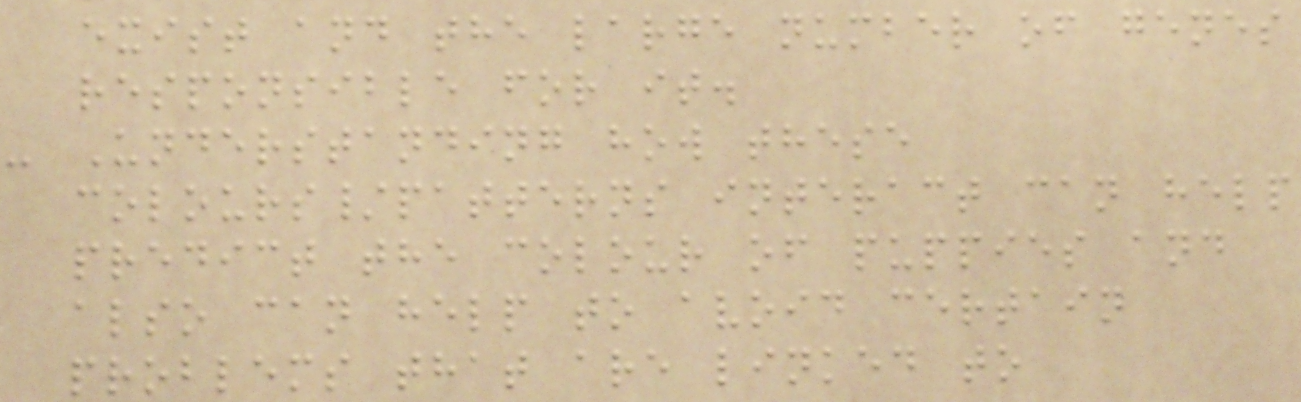exist and the large number of genes
responsible for it.
- Understanding how these
colours/patterns interact can help
predict the colour of puppies and
also can help to avoid certain
problems that are linked to
